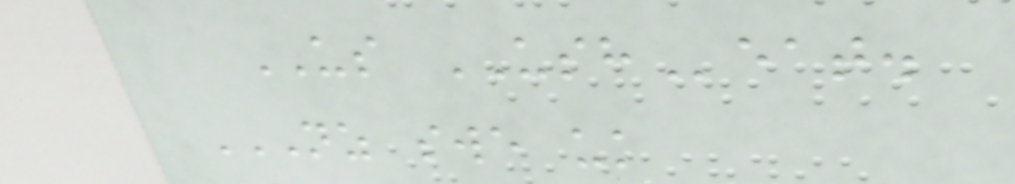US USHeat.
NZ SWE UK
